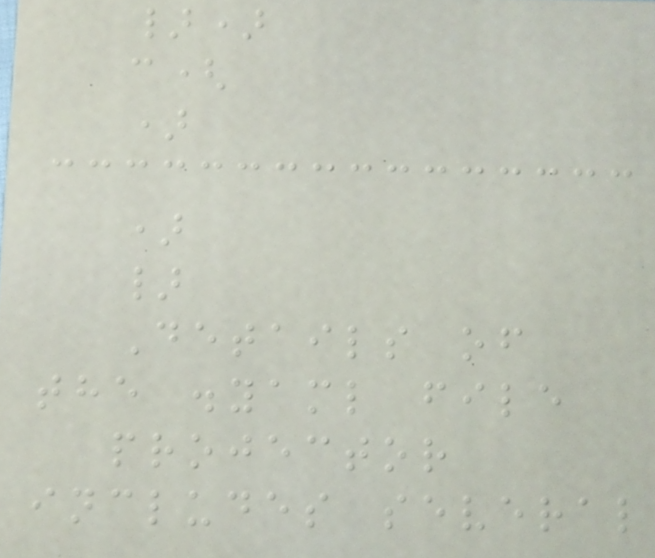})
c(
)
)
}
Details of
the .yaml file
projector
includes several
